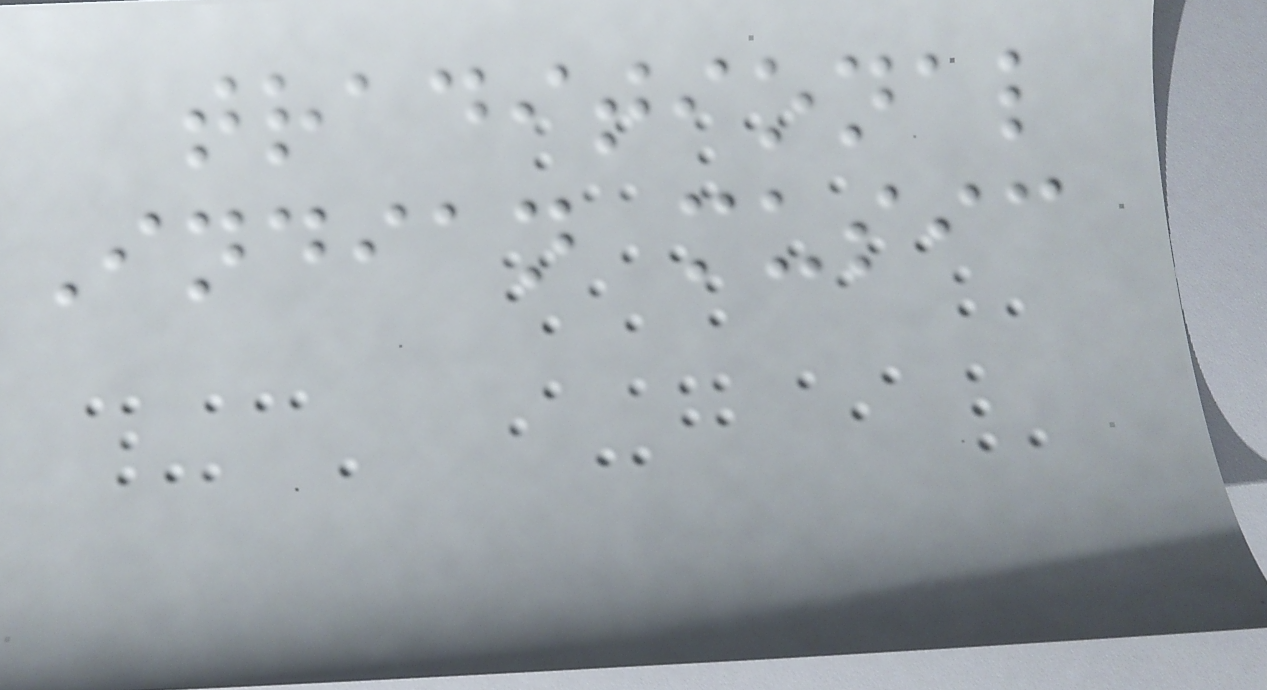traditional
Indian music
